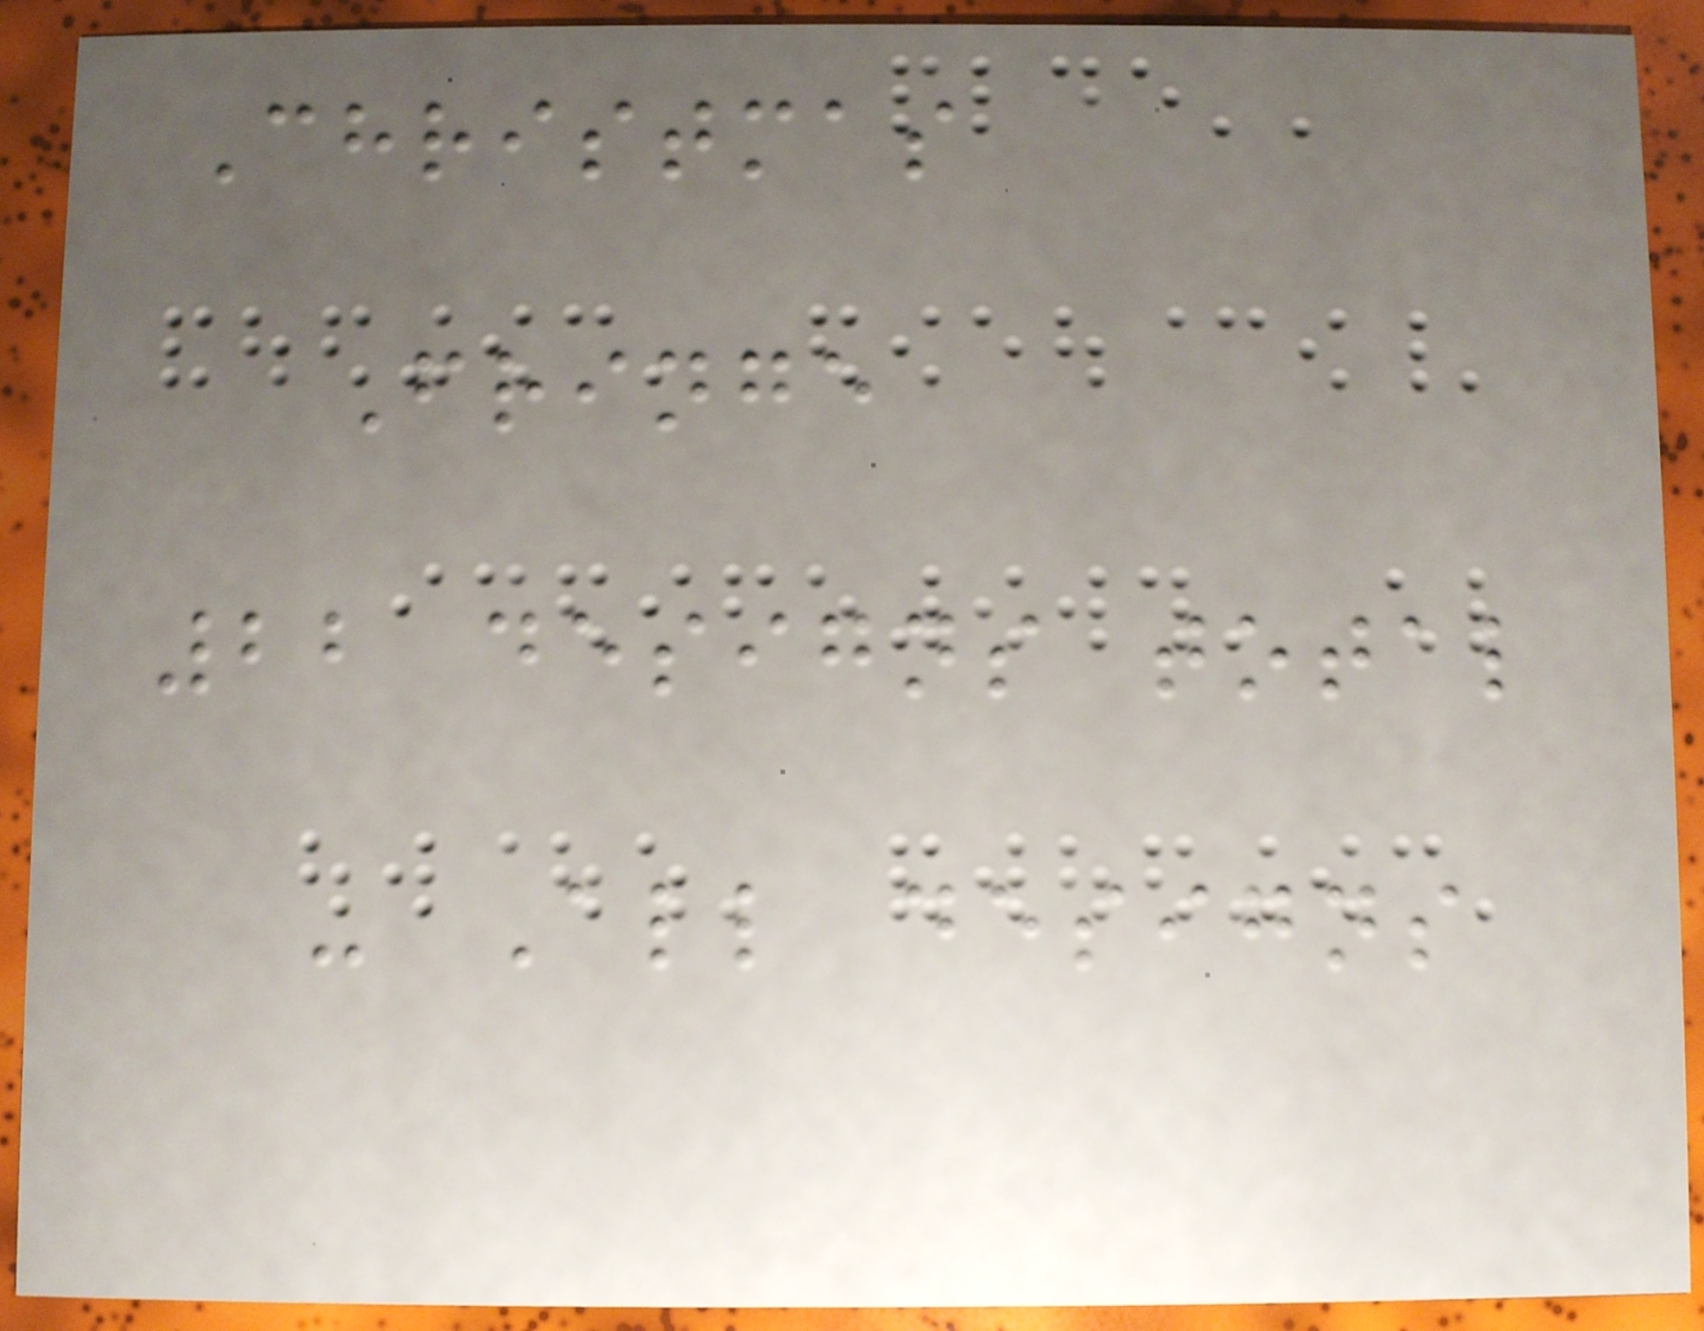Christmas
Fringe
22 designs total
- All designs
